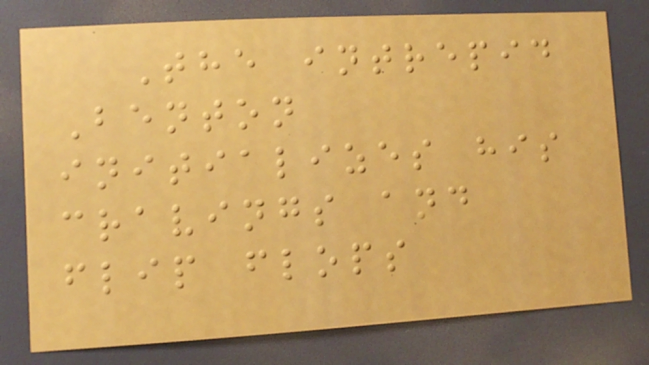The intrepid
Benton
initializes his
cravings and
flip flops
